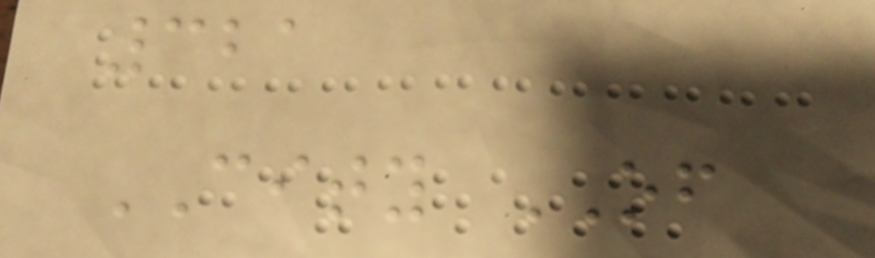321
CITY OF
